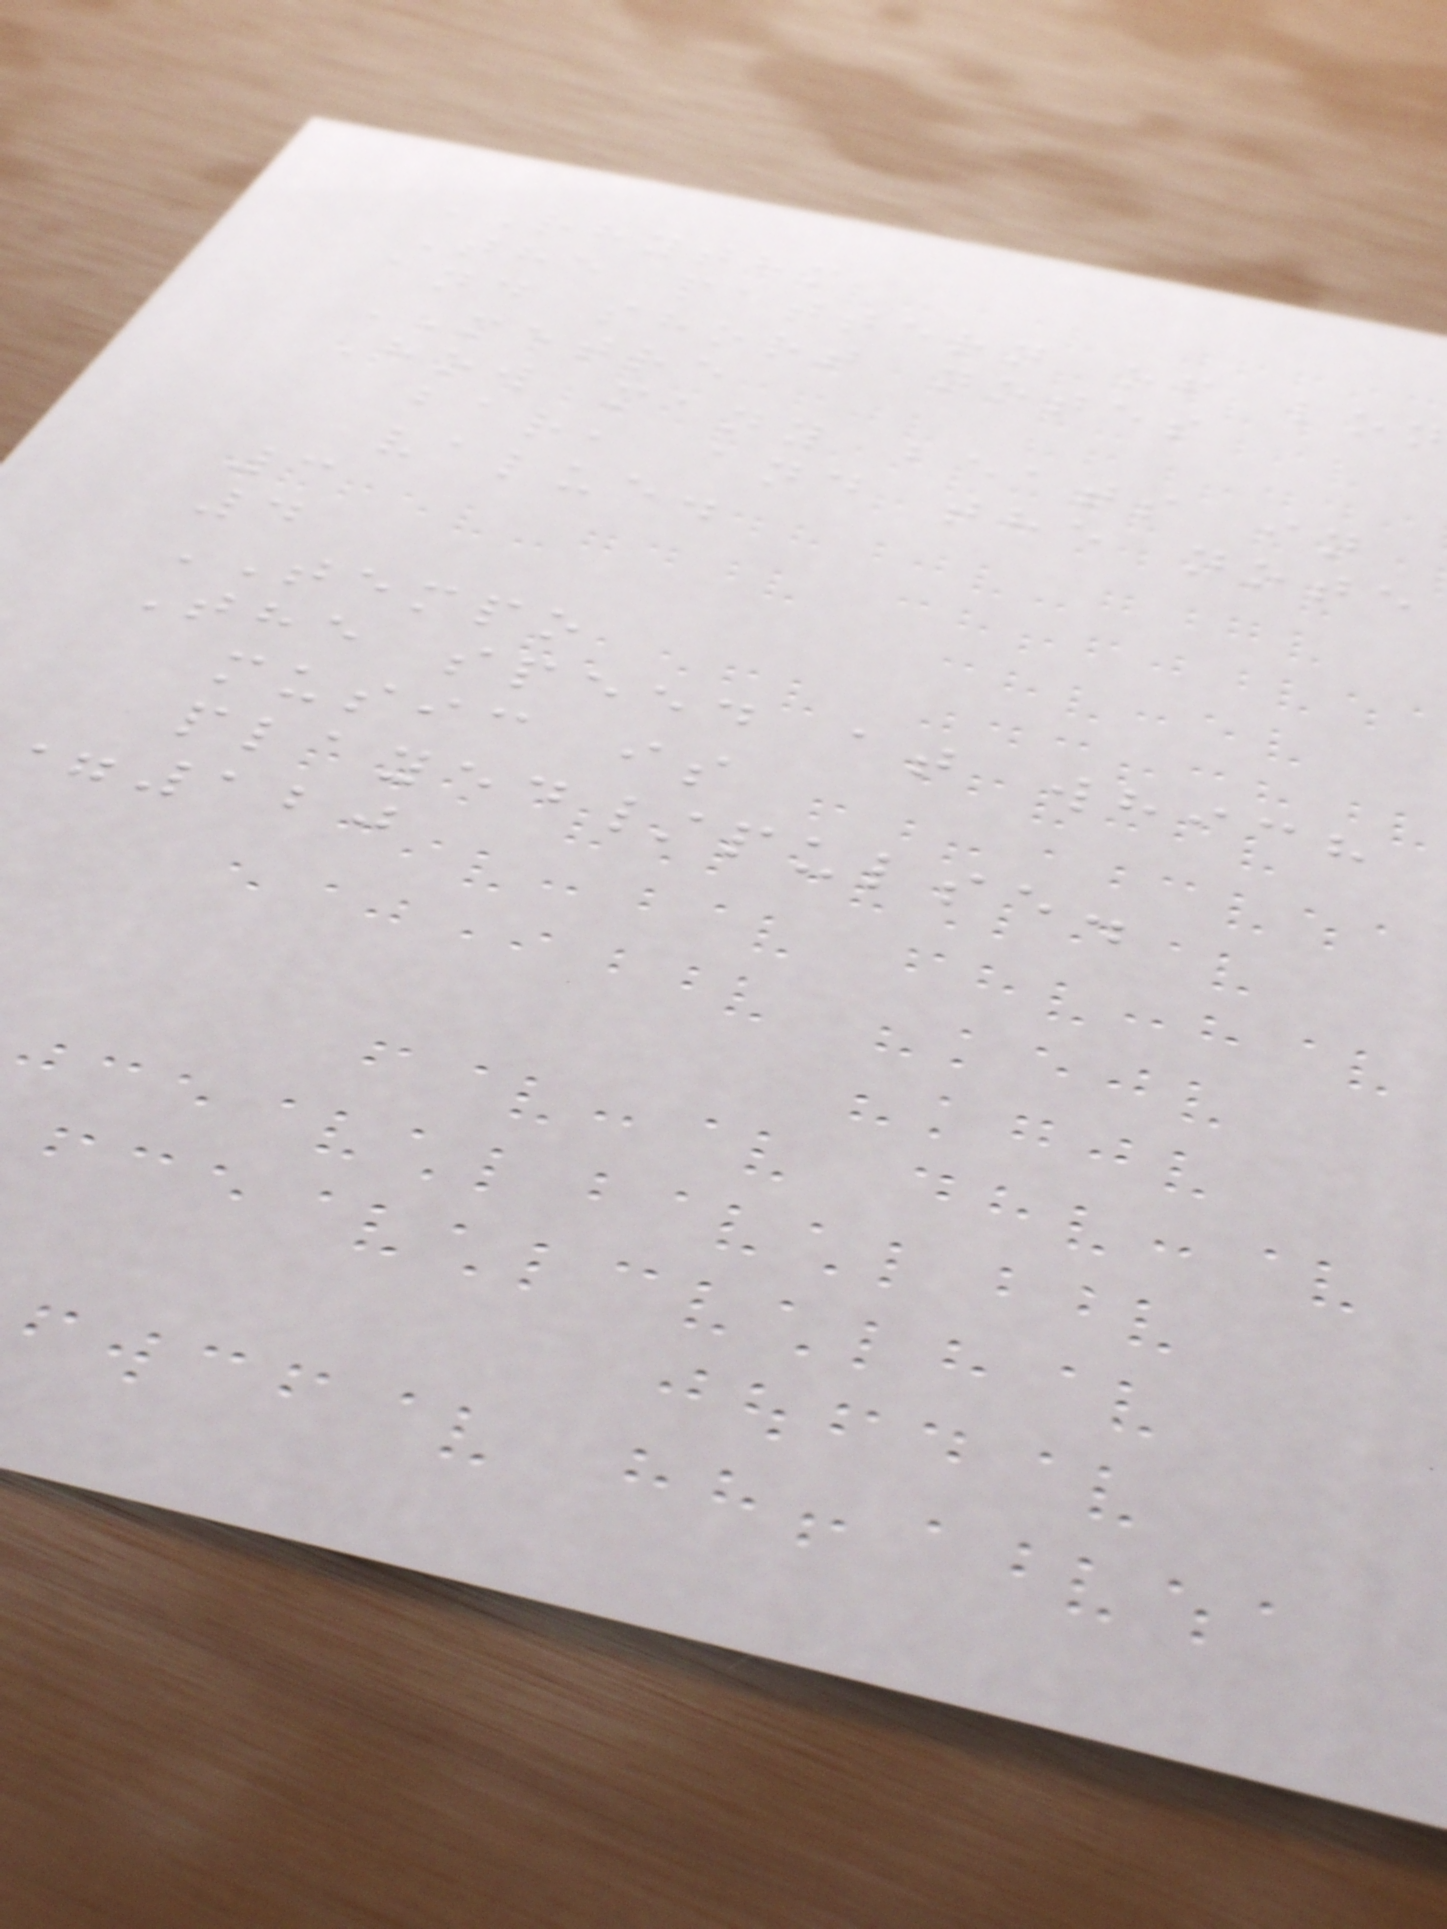RHYTHM
The pattern of lon
and short notes
METRE
How many beats in
bar, and the note
value.
3
4
TEMPO
The speed at which
music is
played/pulse.
120
